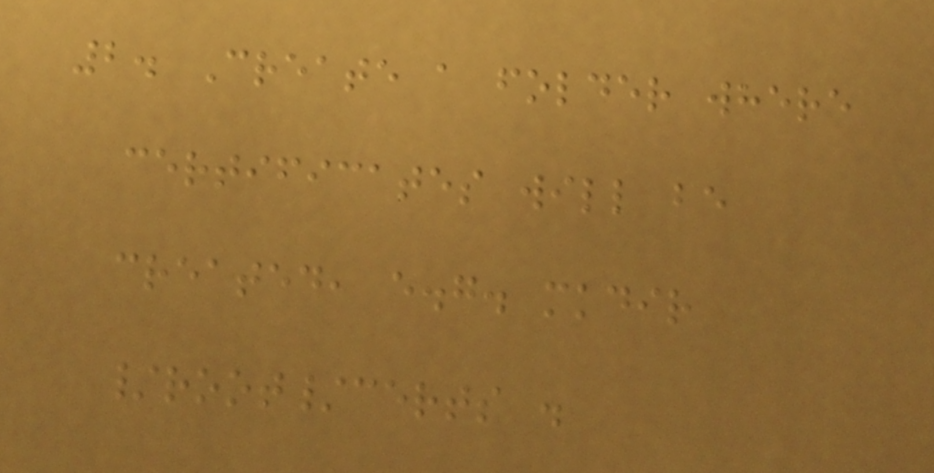2. Create a folder where
certificates will be
created, e.g. mkdir
/root/certs .
